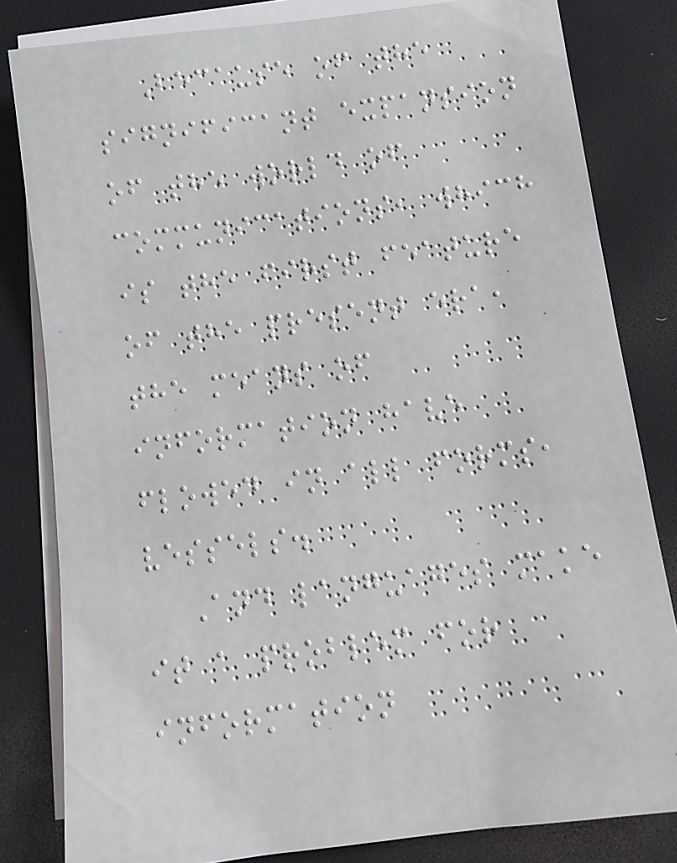Because of the
significant expansion
of the world of
communications, which
is the first feature
of the present era,
the means of
information have
flowed in all forms,
vessels.
And languages make
it a problem for
information
